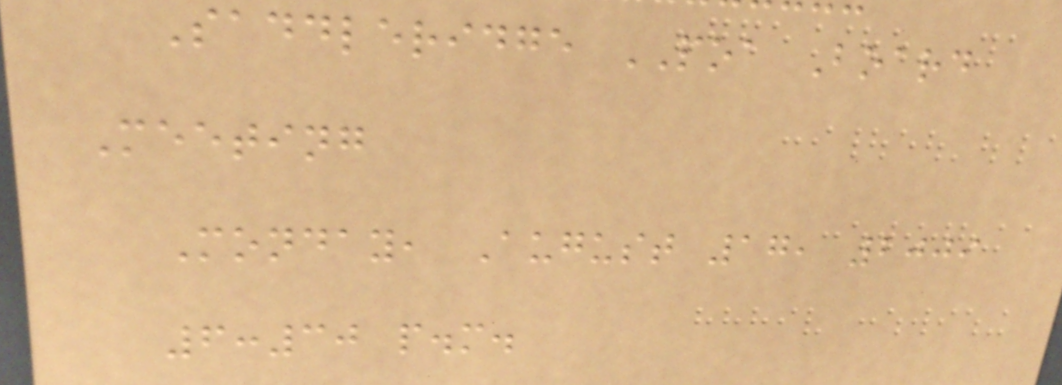Saddleridge POA Board
Meeting
Monday, August 17, 2009
6:30 p.m.
